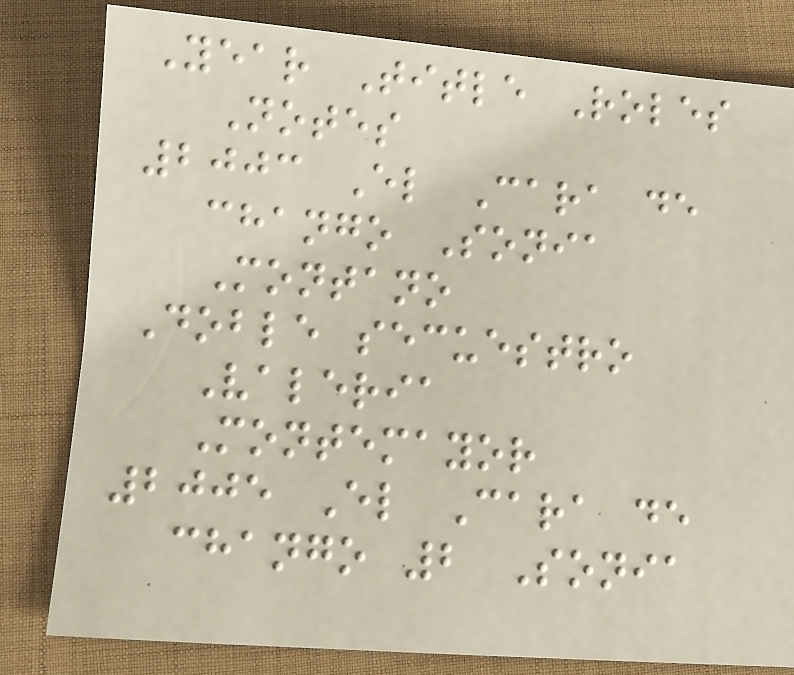Year Title Roles
Notes
2003 El Cara de
chango Sonia
Montano
Doble secuestro
Valeria
Montemayor
2005 El Cara de
chango 2 Sonia
